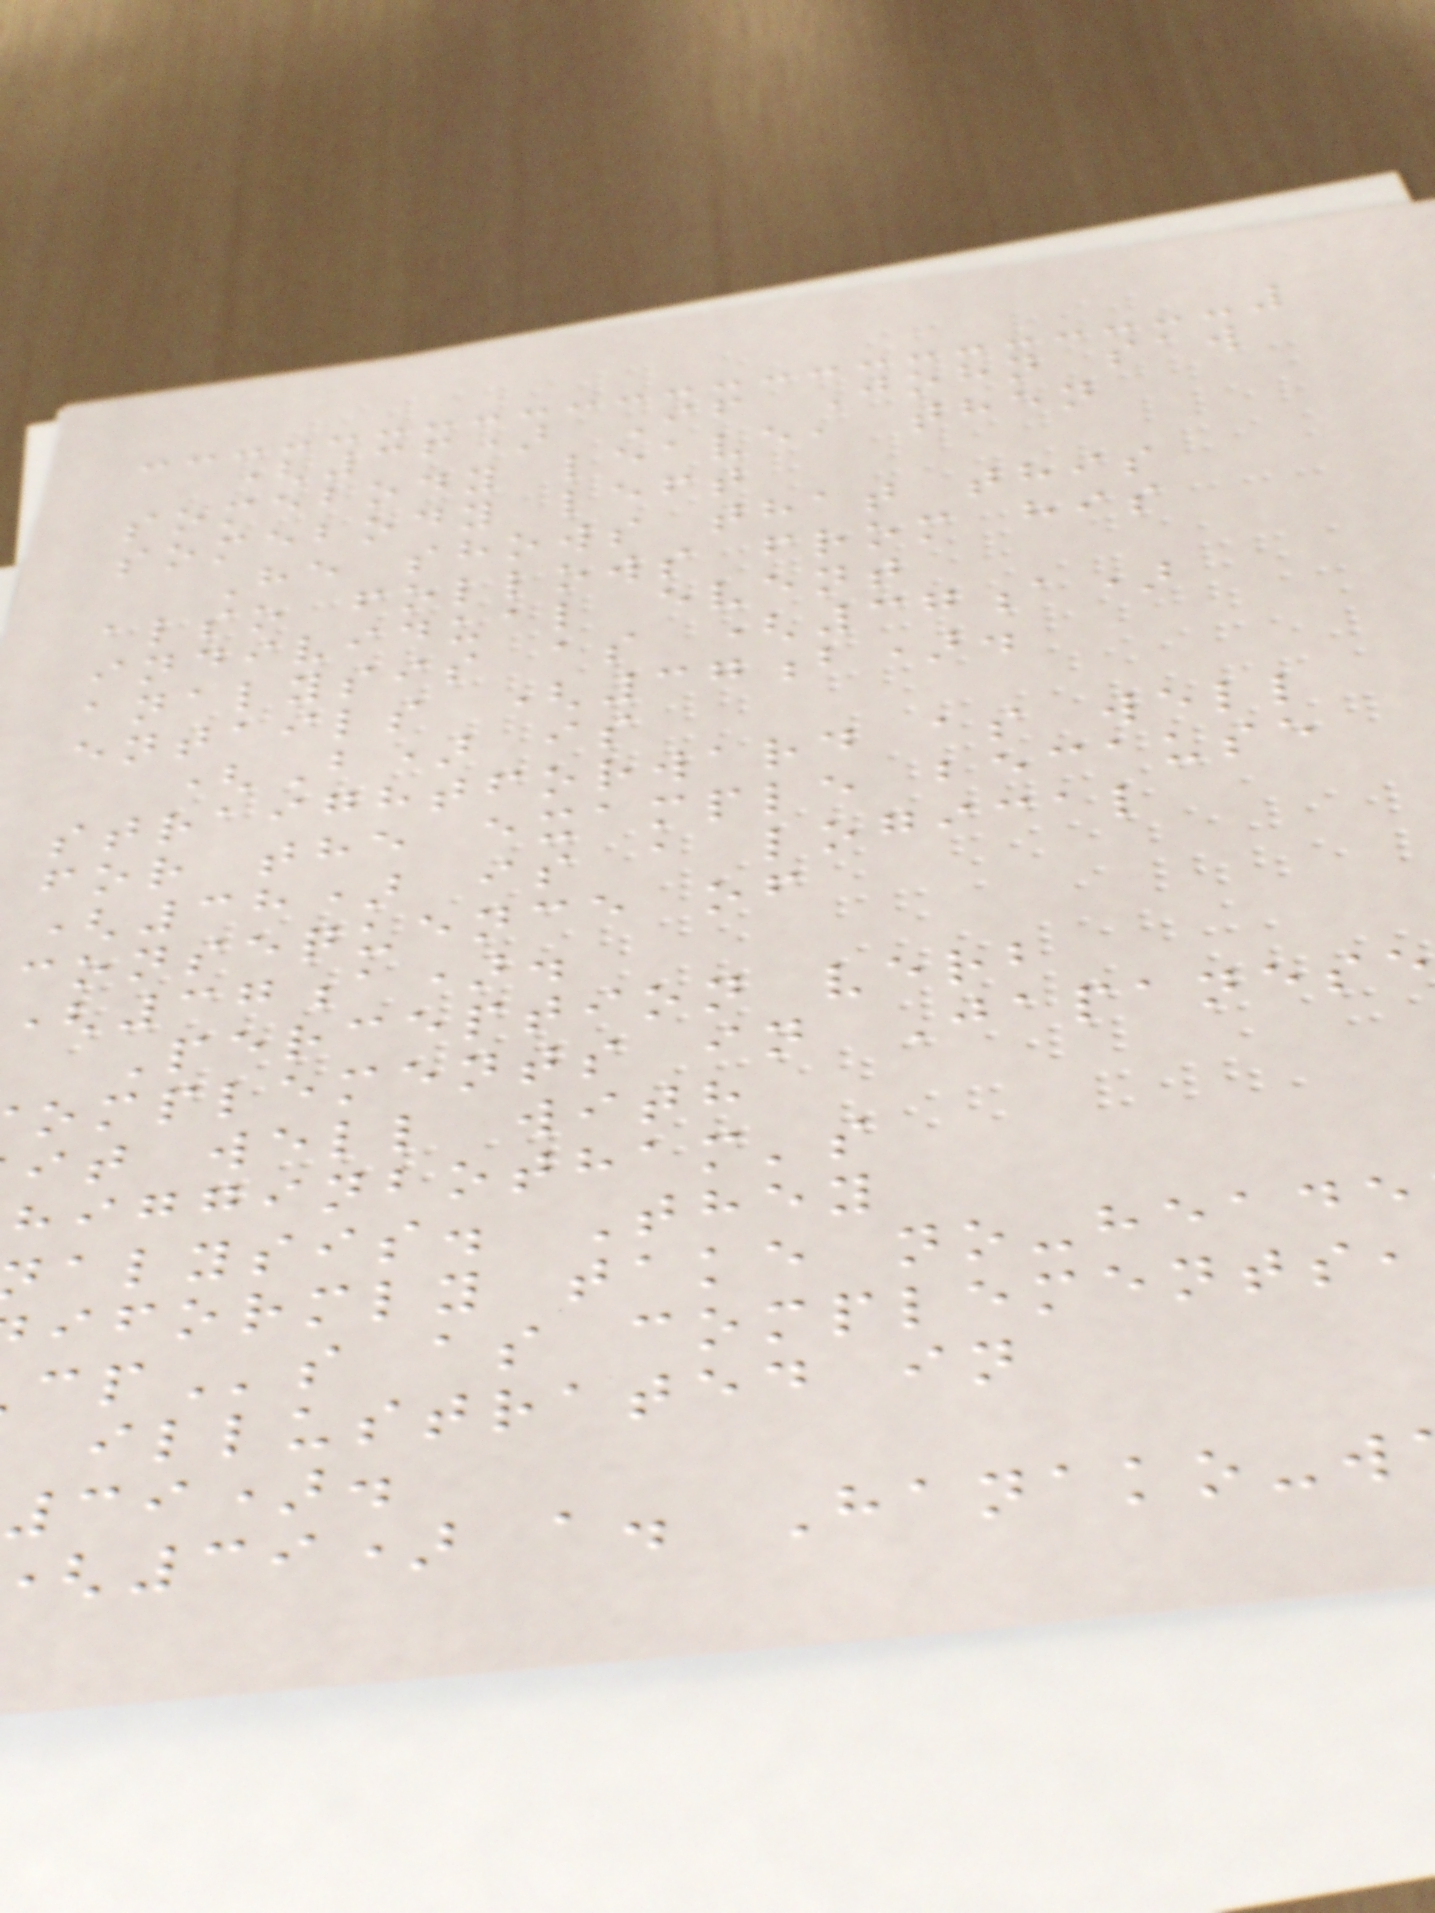(36) If John saw
somebody leave, then
somebody left
He shows that this
also follows from his
individual event
analysis as (37a)
entails (37b).
(B) is
straightforward as well
for the example because
(38) is a logical
consequence of
(37a).
Perception verb
omplements in Japanese
it well with
higginbotham's
alysis. They
iformly take no-heade
s as complements,
illustrated in
39).
39) a. Hanako-w
